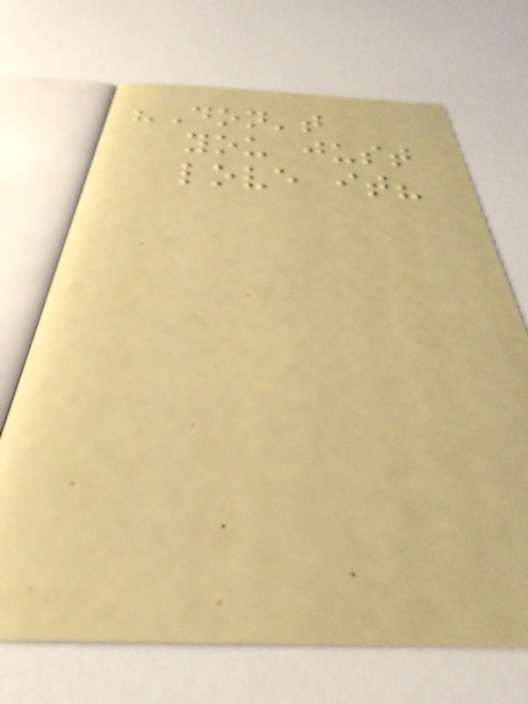"Don't
you just
love it?
